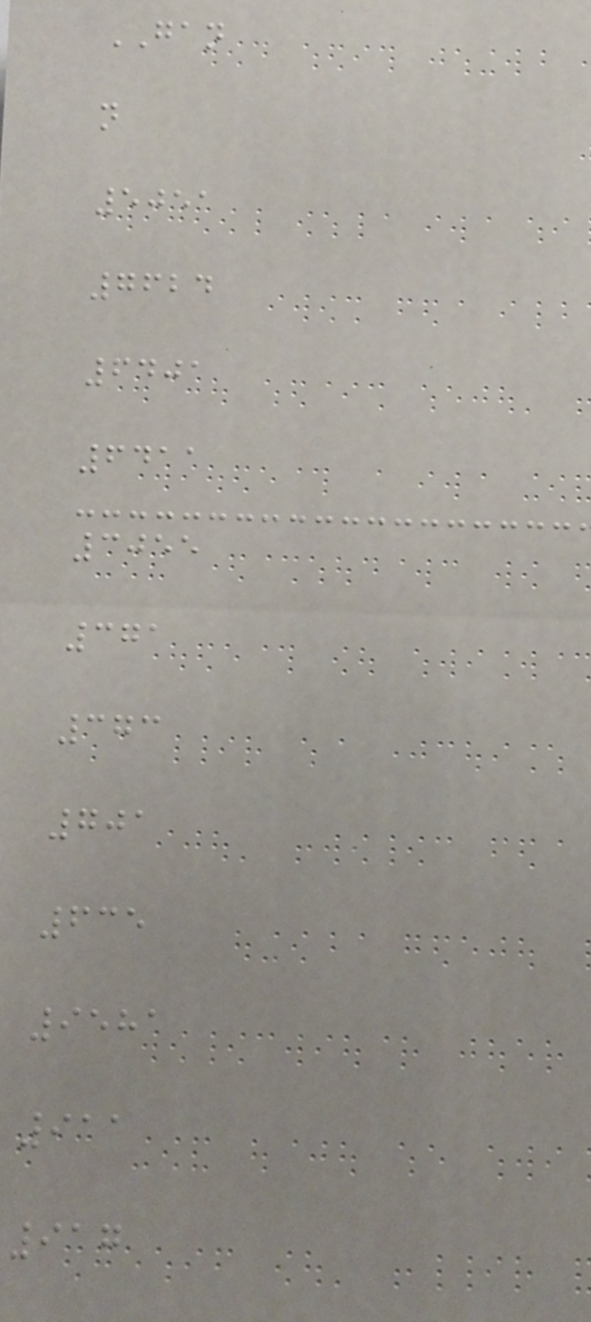GAN
n
5051
7624
6401
6411
3055
371
373
701
635
9581
911
917
